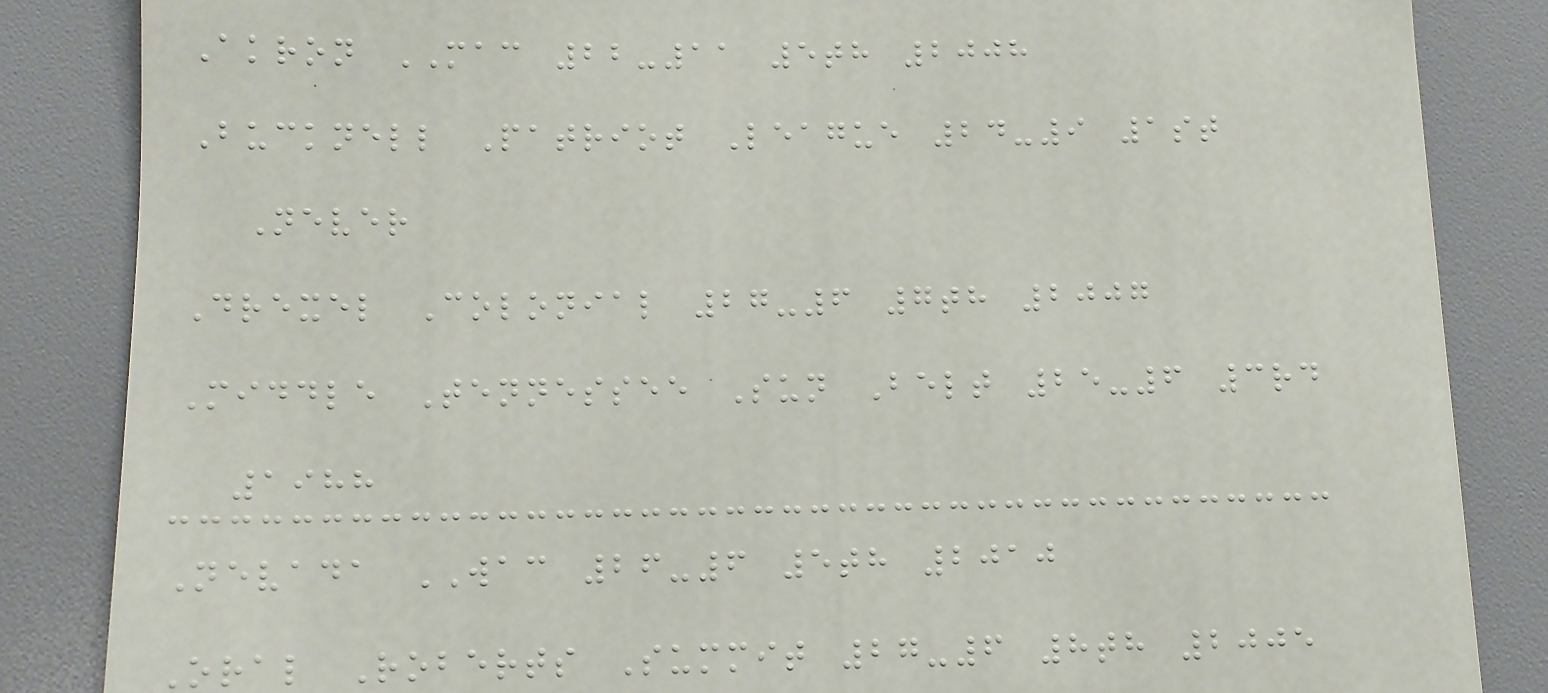Akron MAC 22-11 5th 2008
Bucknell Patriot League 24-9 1st
Never
Drexel Colonial 27-6 7th 2007
Middle Tennessee Sun Belt 25-6 3rd
1988
Nevada WAC 26-6 5th 2010
Oral Roberts Summit 27-6 8th 2005
